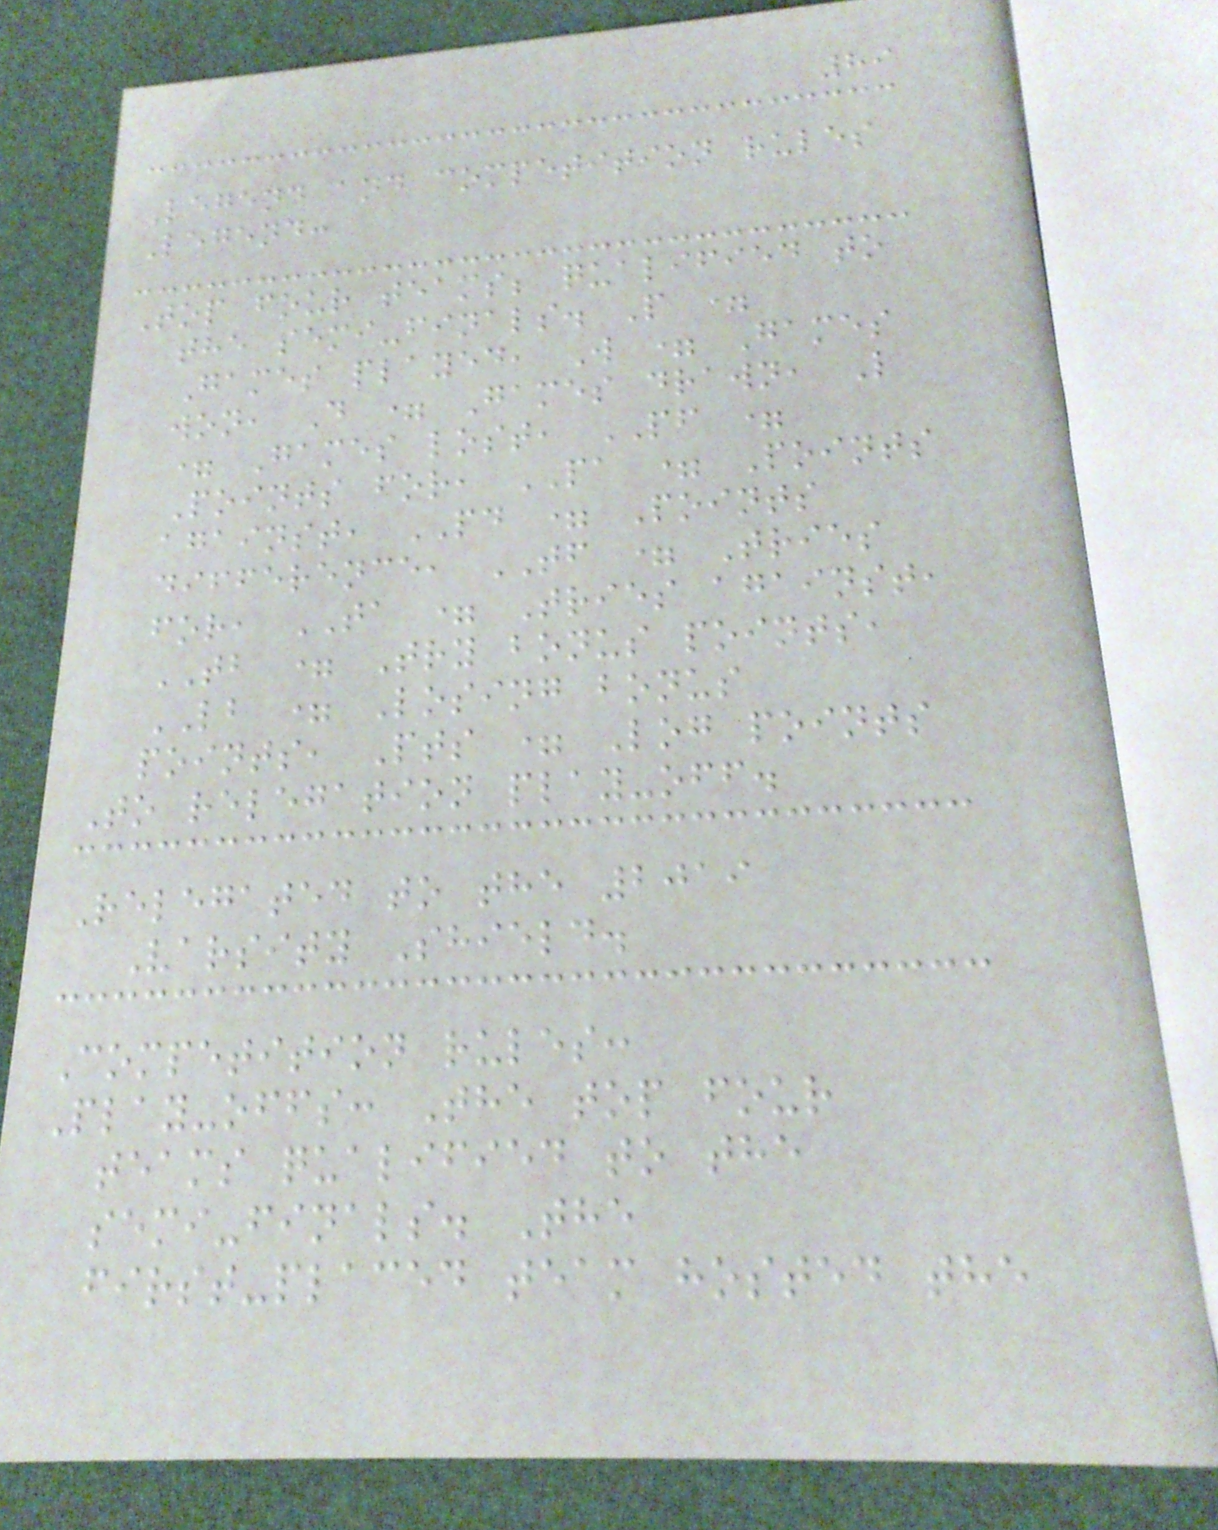89
Legend and competition rules
Legend:
Top four teams; qualified to
the semi-finals. P =
Games played, W = Games
won, D = Games drawn, L
= Games lost, PF =
Points for, PA = Points
against, PD = Points
difference, TF = Tries
for, TA = Tries against,
TB = Try bonus points,
LB = Losing bonus
points, Pts = Log points
To relegation play-off.
Relegated to the 2019
Varsity Shield.
Competition rules:
Play-offs: The top four
teams qualified to the
semi-finals. The
first-placed team hosted the
